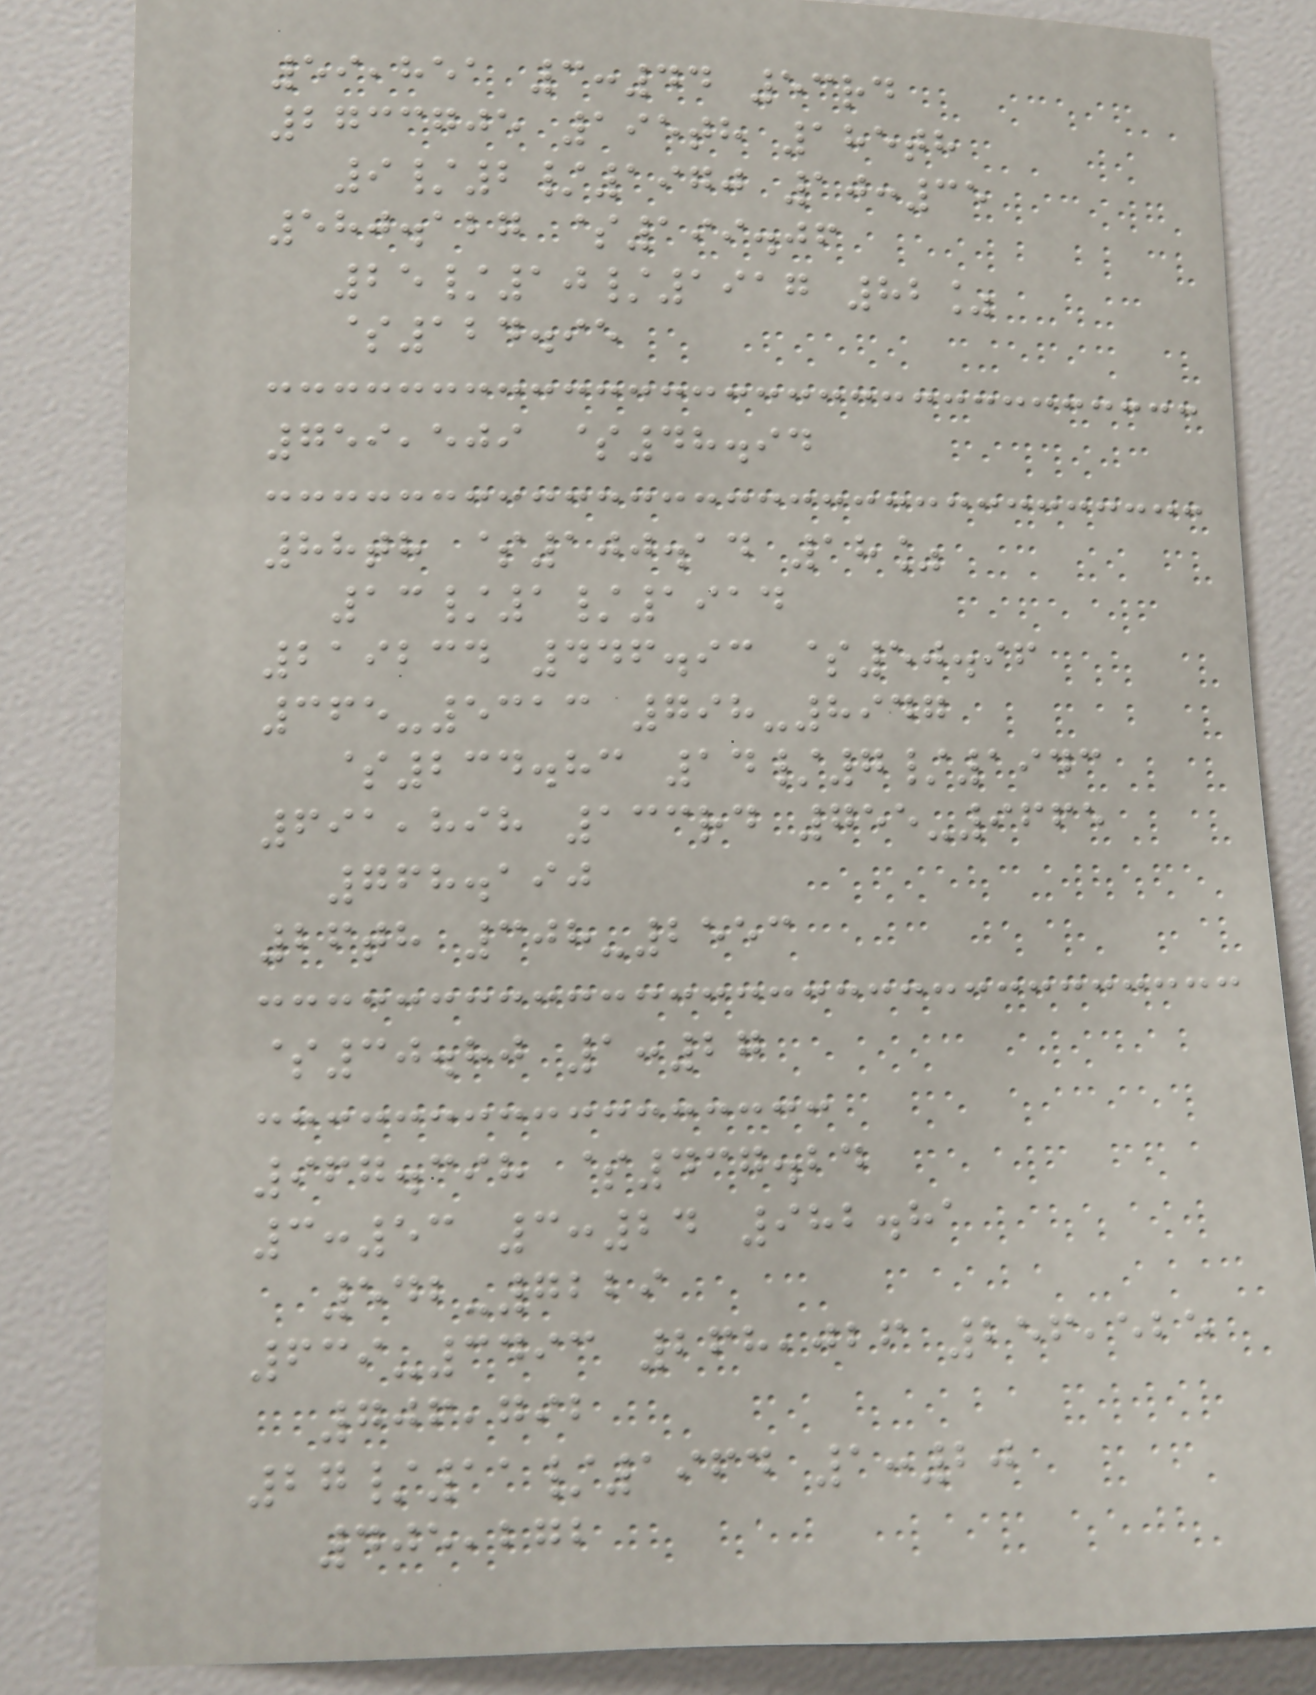59,851 3:44 53rd
2733705 195th 185th
9/2/1970 10:35
580.127 $199.06
25/10/1917 82%
$124.95
759,509 $48.94
88th $100.14 18%
13/1/1914
219234 446.93 $50.96
365-5313 798-8947
$234.83 14/7/1943
691,898 133rd 755-9665
768.190
26th 308-2553
$30.80 1:27
967.398 $437.24
3:53 3:24 982.81
542-7229
639-3493 268,026 256,525
706,792
27/11/1964 1:20
405,272
